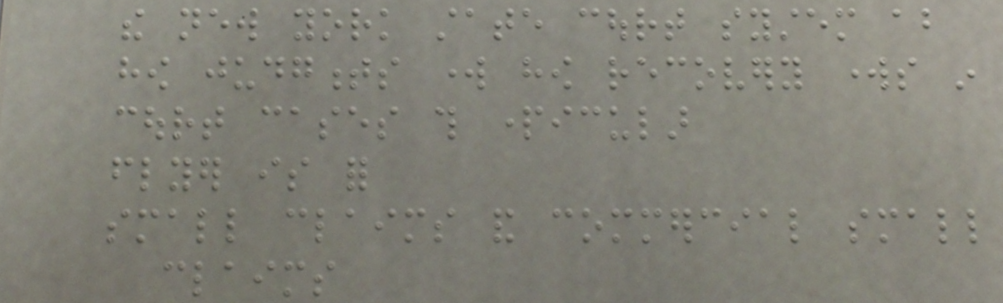the new york state court system about
how judgments work how recovery works in
court cases this particular
flyer is for
small claims and commercial small
claims
